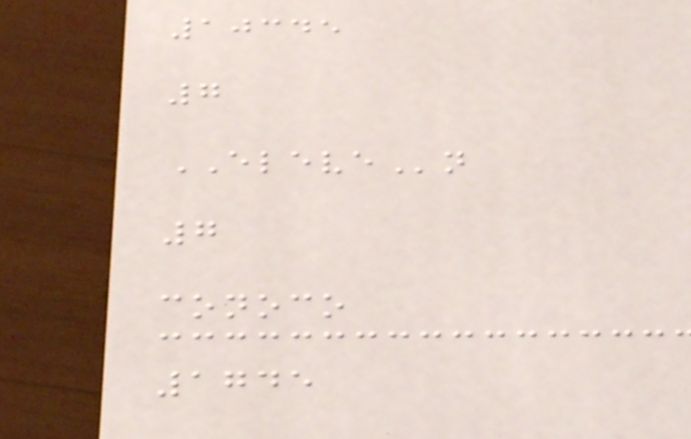10345
7
ELEVEn
7
conoco
1745
